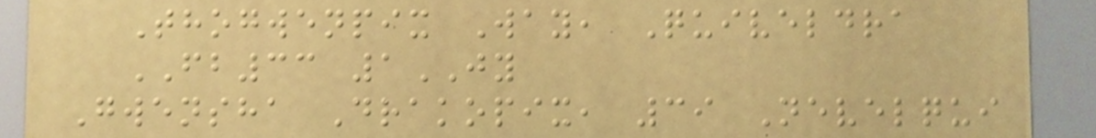Thogwenpix Way, Quiveldra
FB33 1JY
Gwensha Drakopix, 39 Nevelqui
